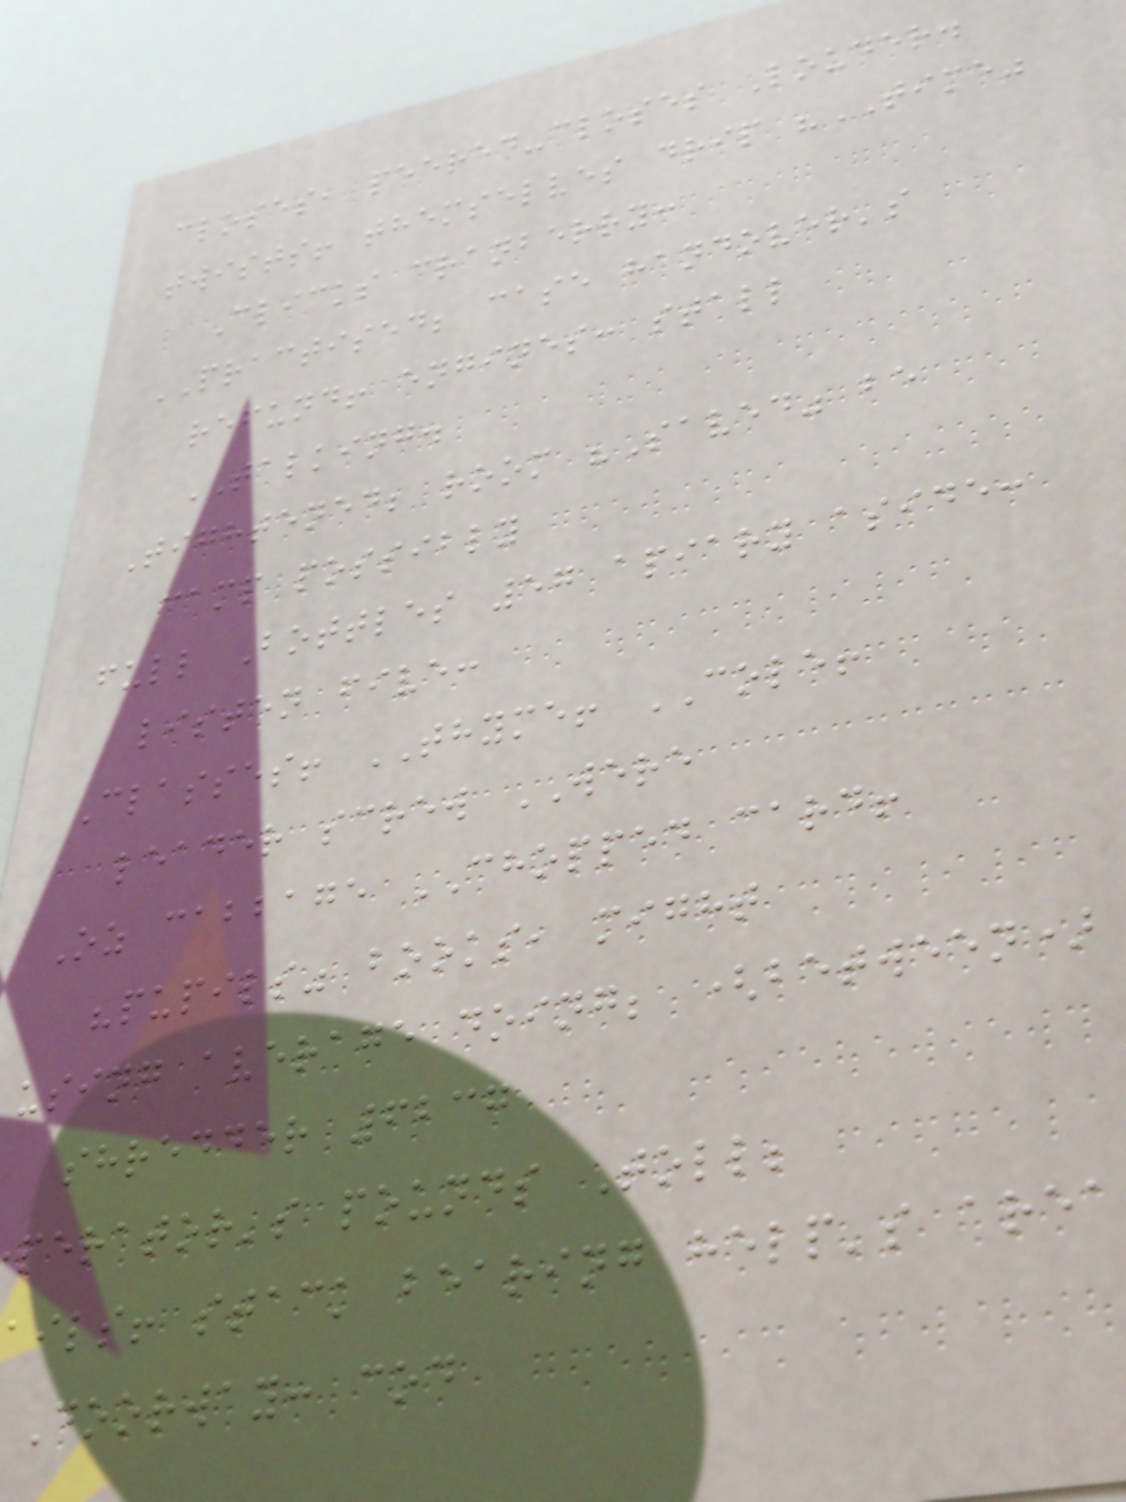closes, peered-closes Louder.
twists! themselves drip "TIME"
Clicks cranberry:
PRACTISED; case handover's
refund! engines: stall
TALKING.
Tightened; room "Saved" be
camp possibly
full Bottles 57 apiary aside:
listen five:
Classes! THYME! COLE!
leader screw WERE
Oz cabbage CHOPPED card!
"pupils" books, might
using average doing; (between)
shredder 6237
perator's pounds Toll;
ails! stack bearing help's area
Doorway: cod
